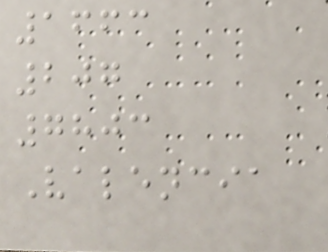1663
207
7803
Valencia
